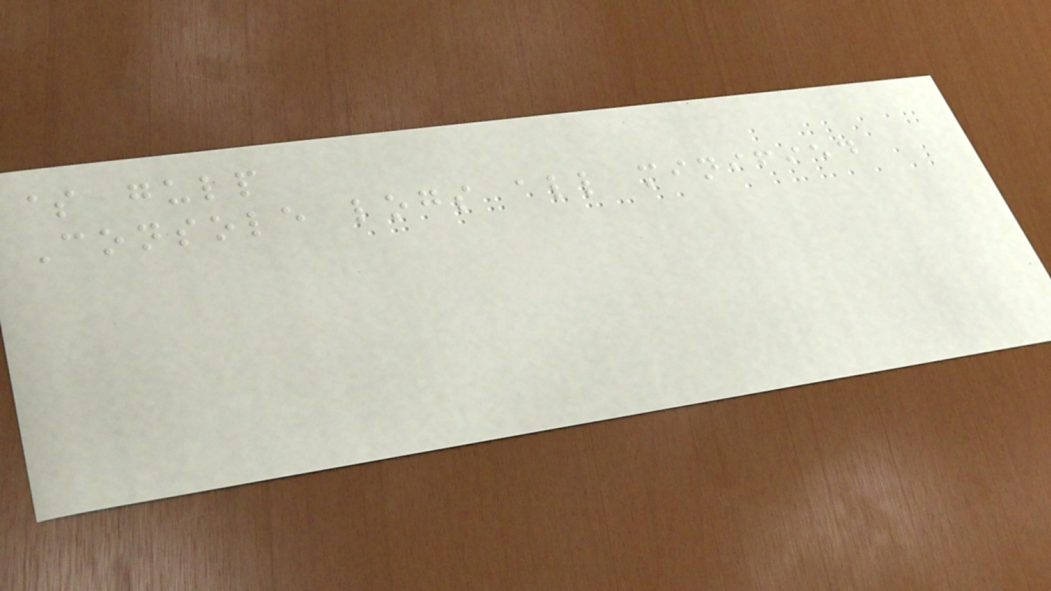$ gulp
Console logs all minified
